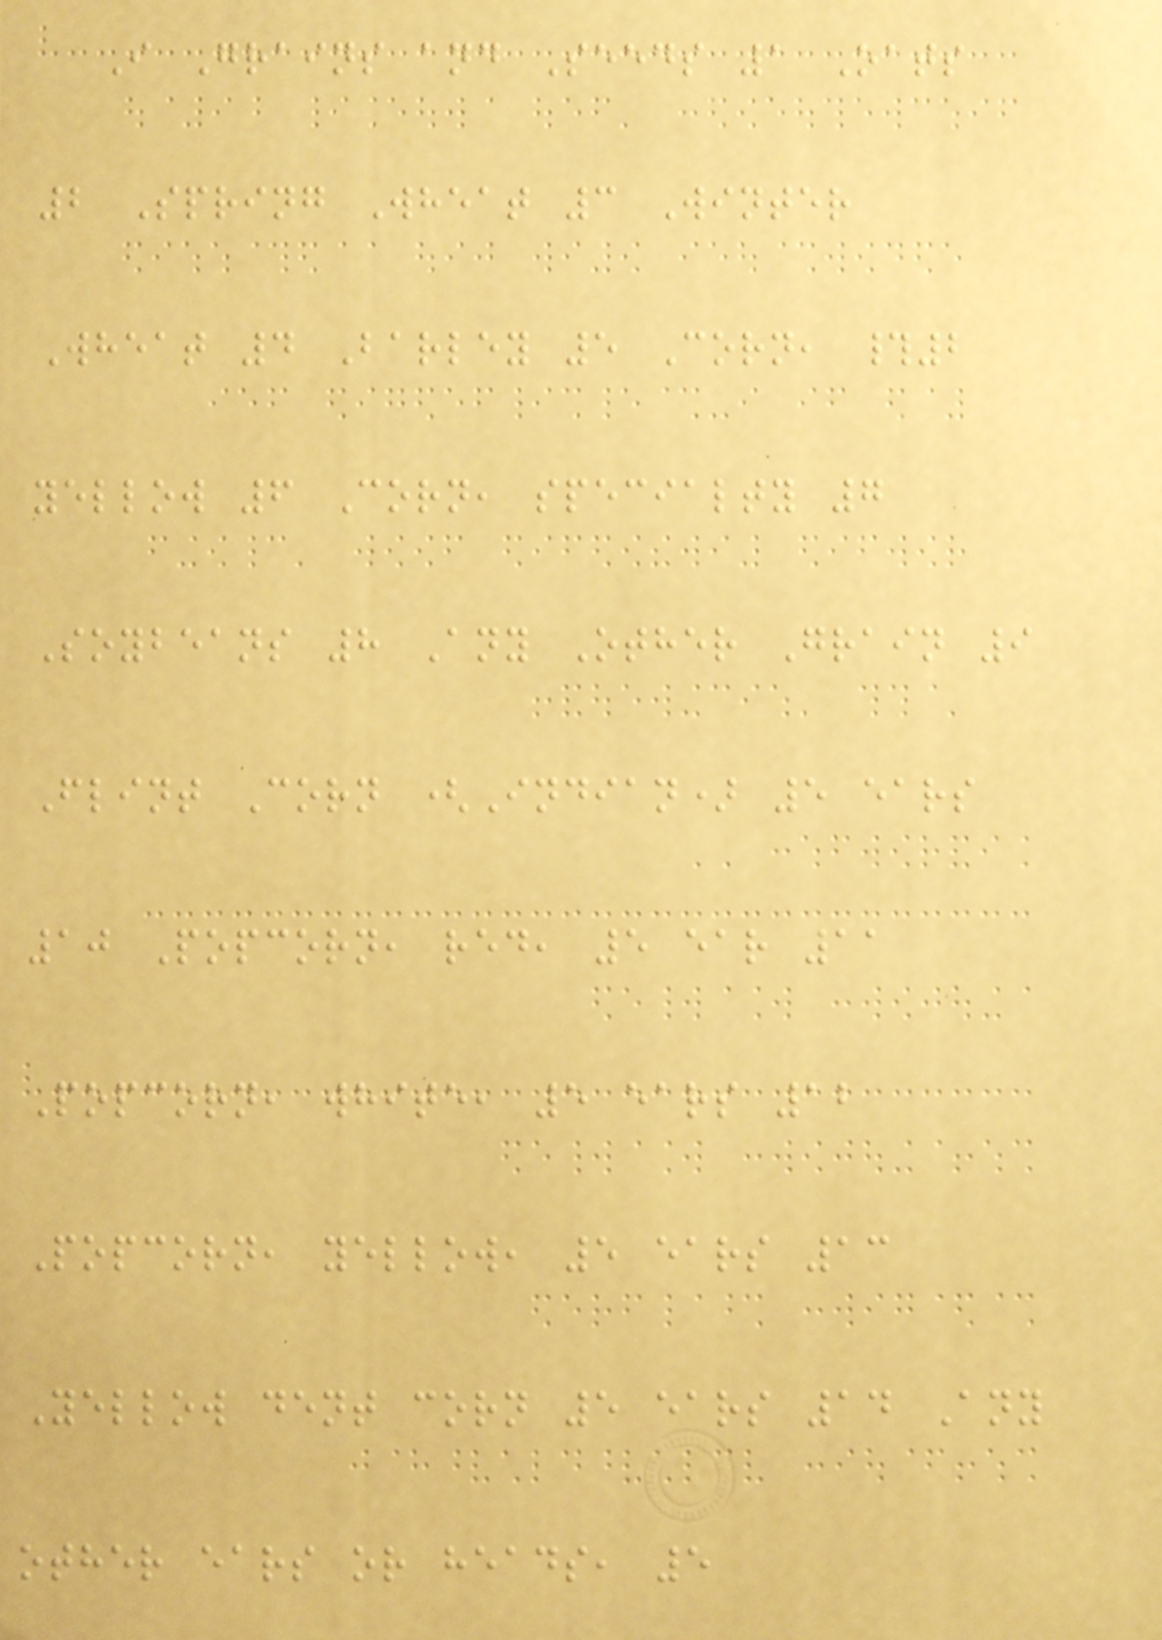I Grains and Seeds 1 Oats
2 Spring Wheat 3 Winter
Wheat 4 Barley 5 Corn, #2
yellow 6 Corn, specialty 7
Soybeans 8 Any Other Grain 9
Flint Corn (Indian) 5 ears
10 Popcorn, red, 5 ear 11
Popcorn, white, 5 ears 12
Popcorn, yellow, 5 ears 13
Yellow dent corn 5 ears 14 Any
other ears or heads, 5
